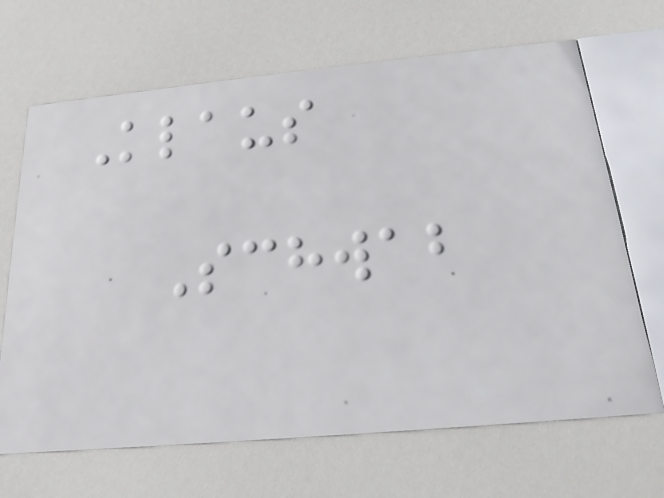Klaus
Schwab
